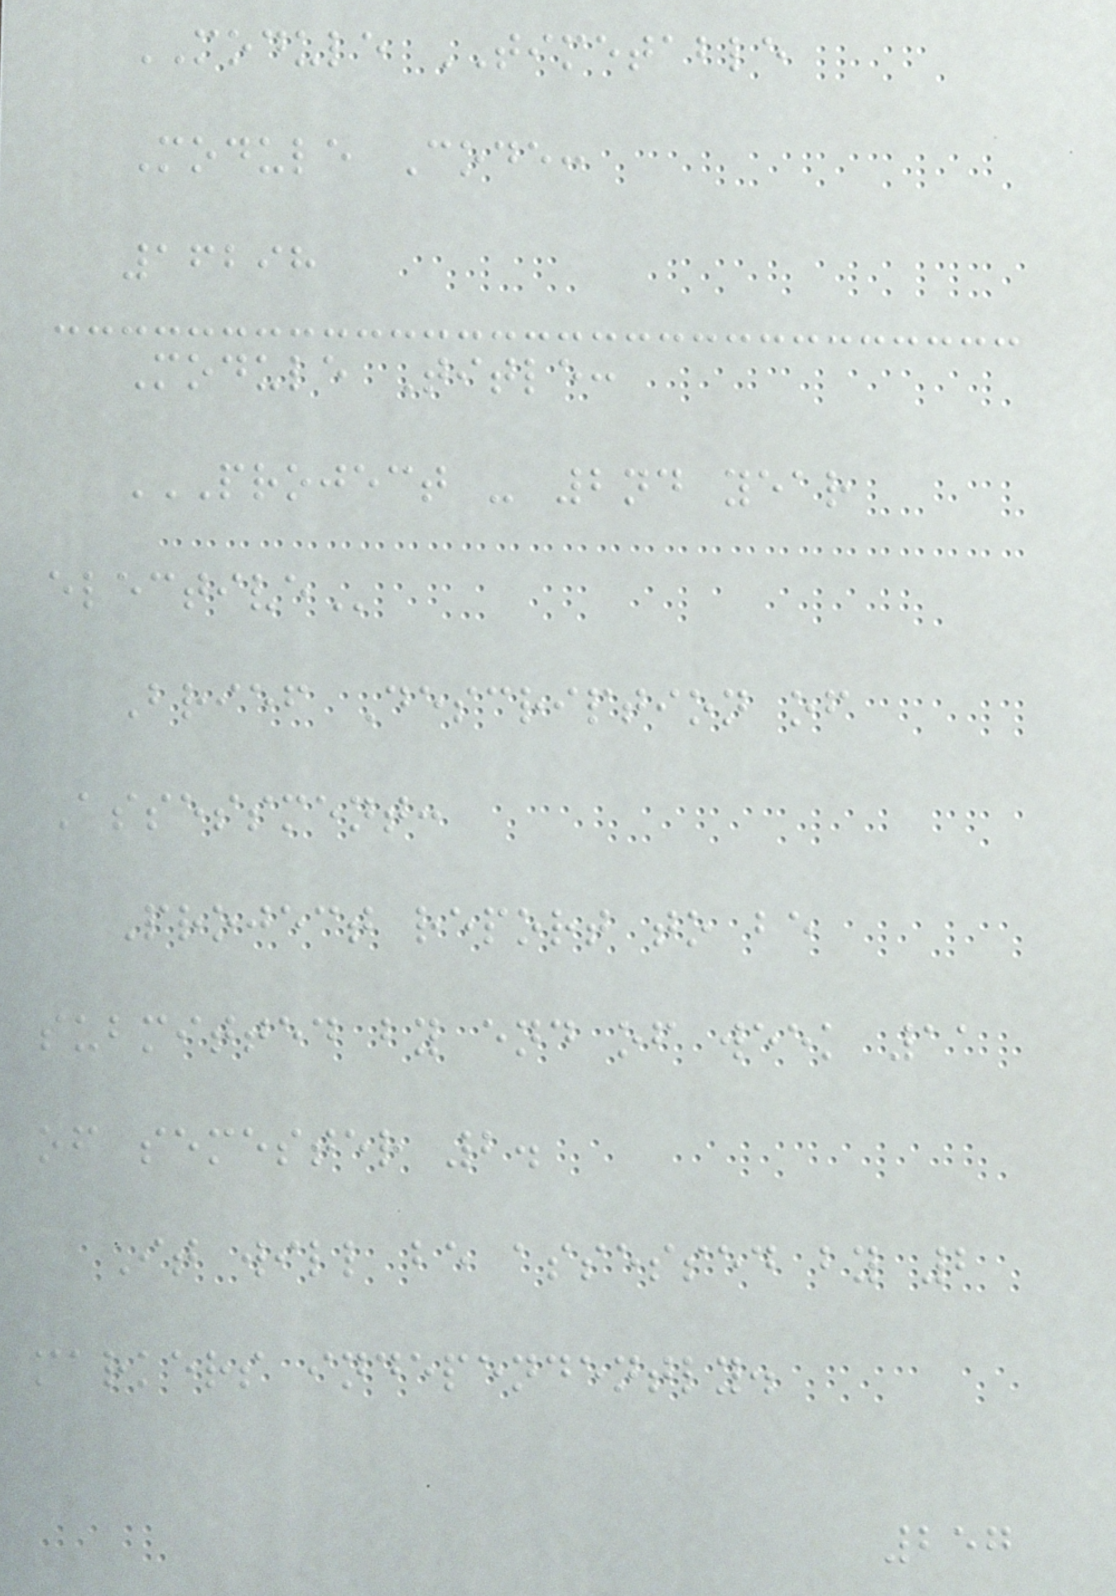MODULE TIMETABLE
Module Code:
16298
Module Title:
PROJECT - 2ND YEAR
ELECTIVE
Brief Description of
Assessment:
Project report to be
submitted by end of week 11
of semester 2.
It will be assessed by 2
markers independently.
257
